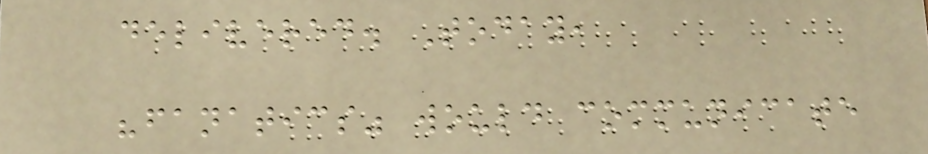delivered. Today,
"fanatics" would communicate
